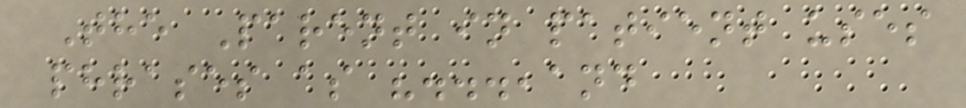The Parent in patient uses
phrases as "...,and
